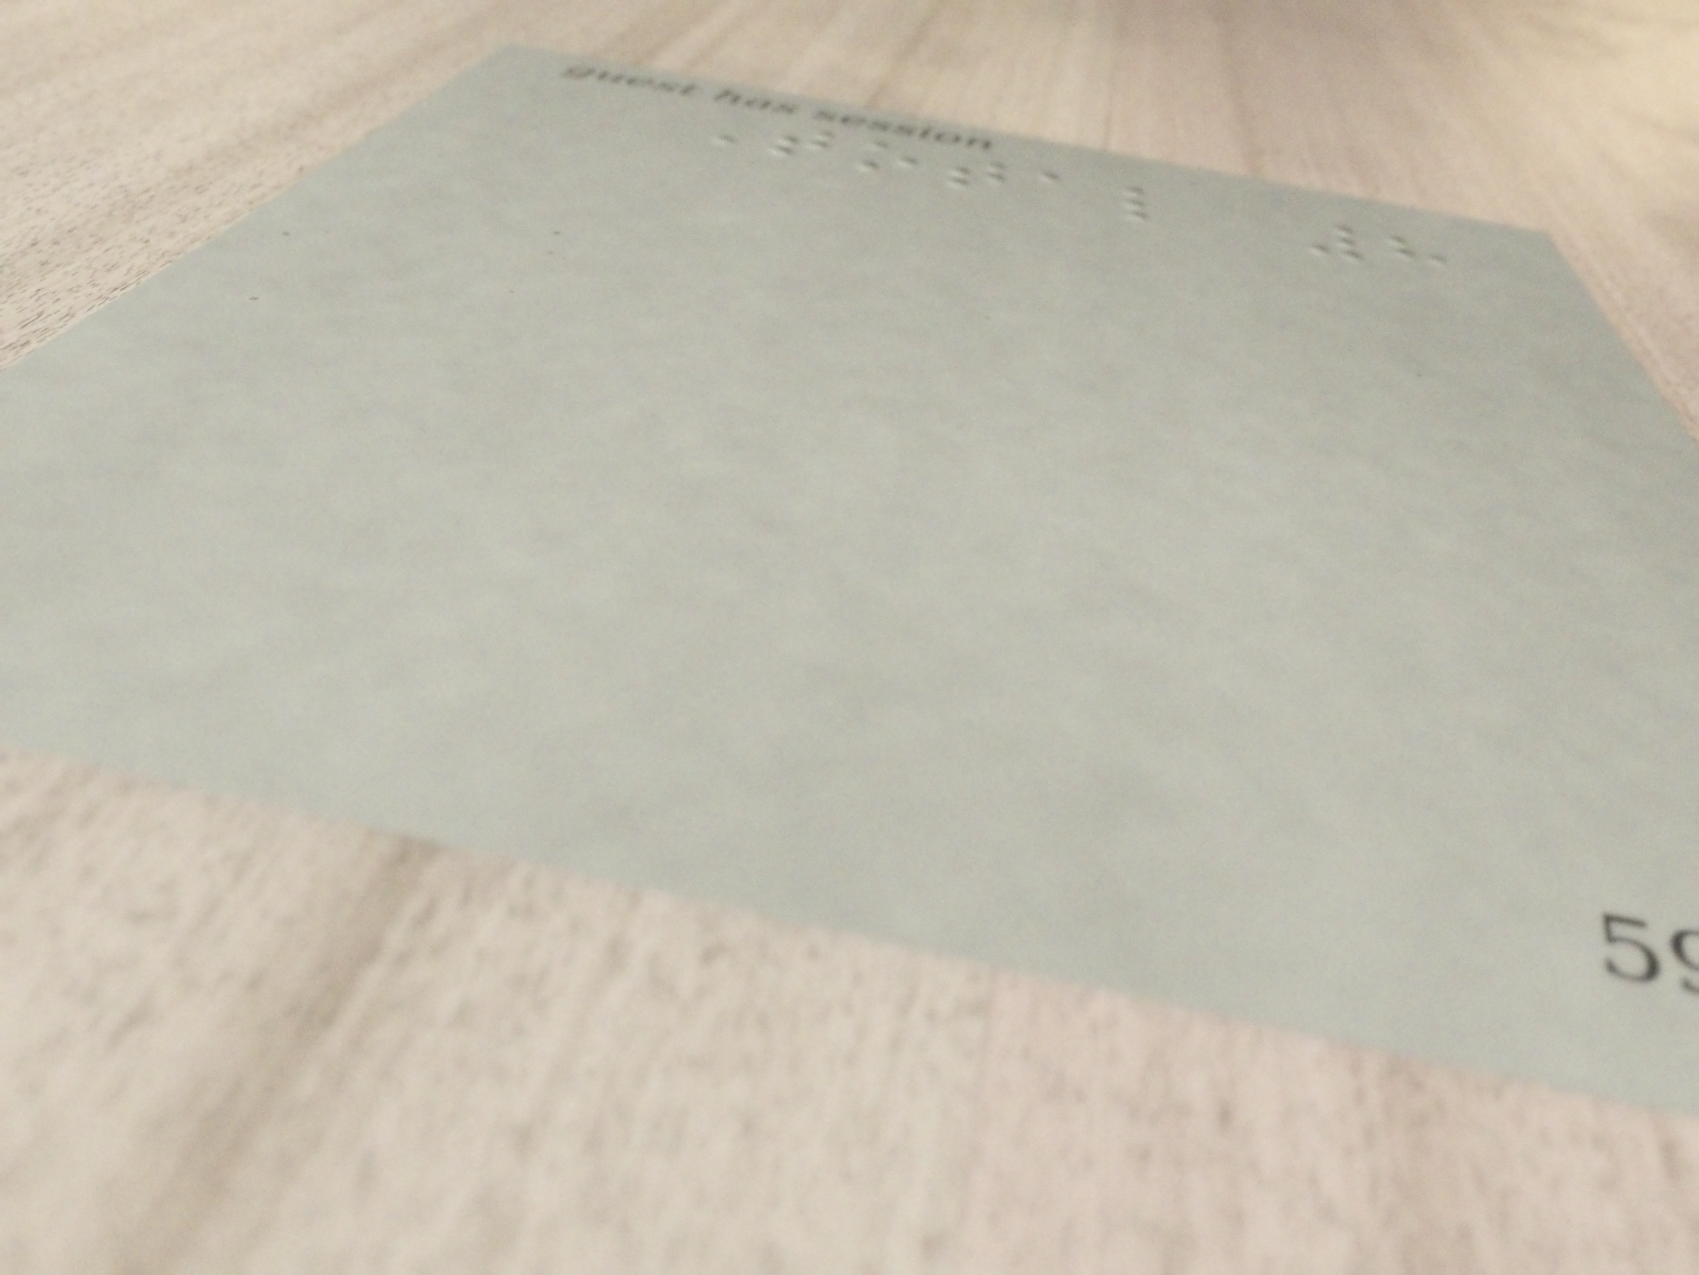Total 8
